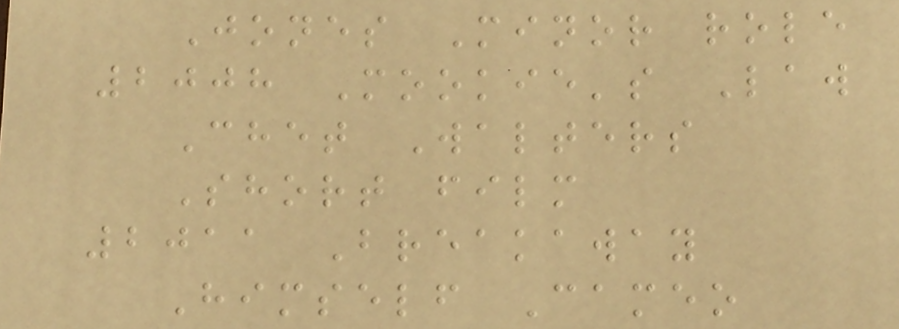Jones Minor role
2008 Mookie's Law
Chet Walters
Short film
2011 Breakaway
Himself Cameo
